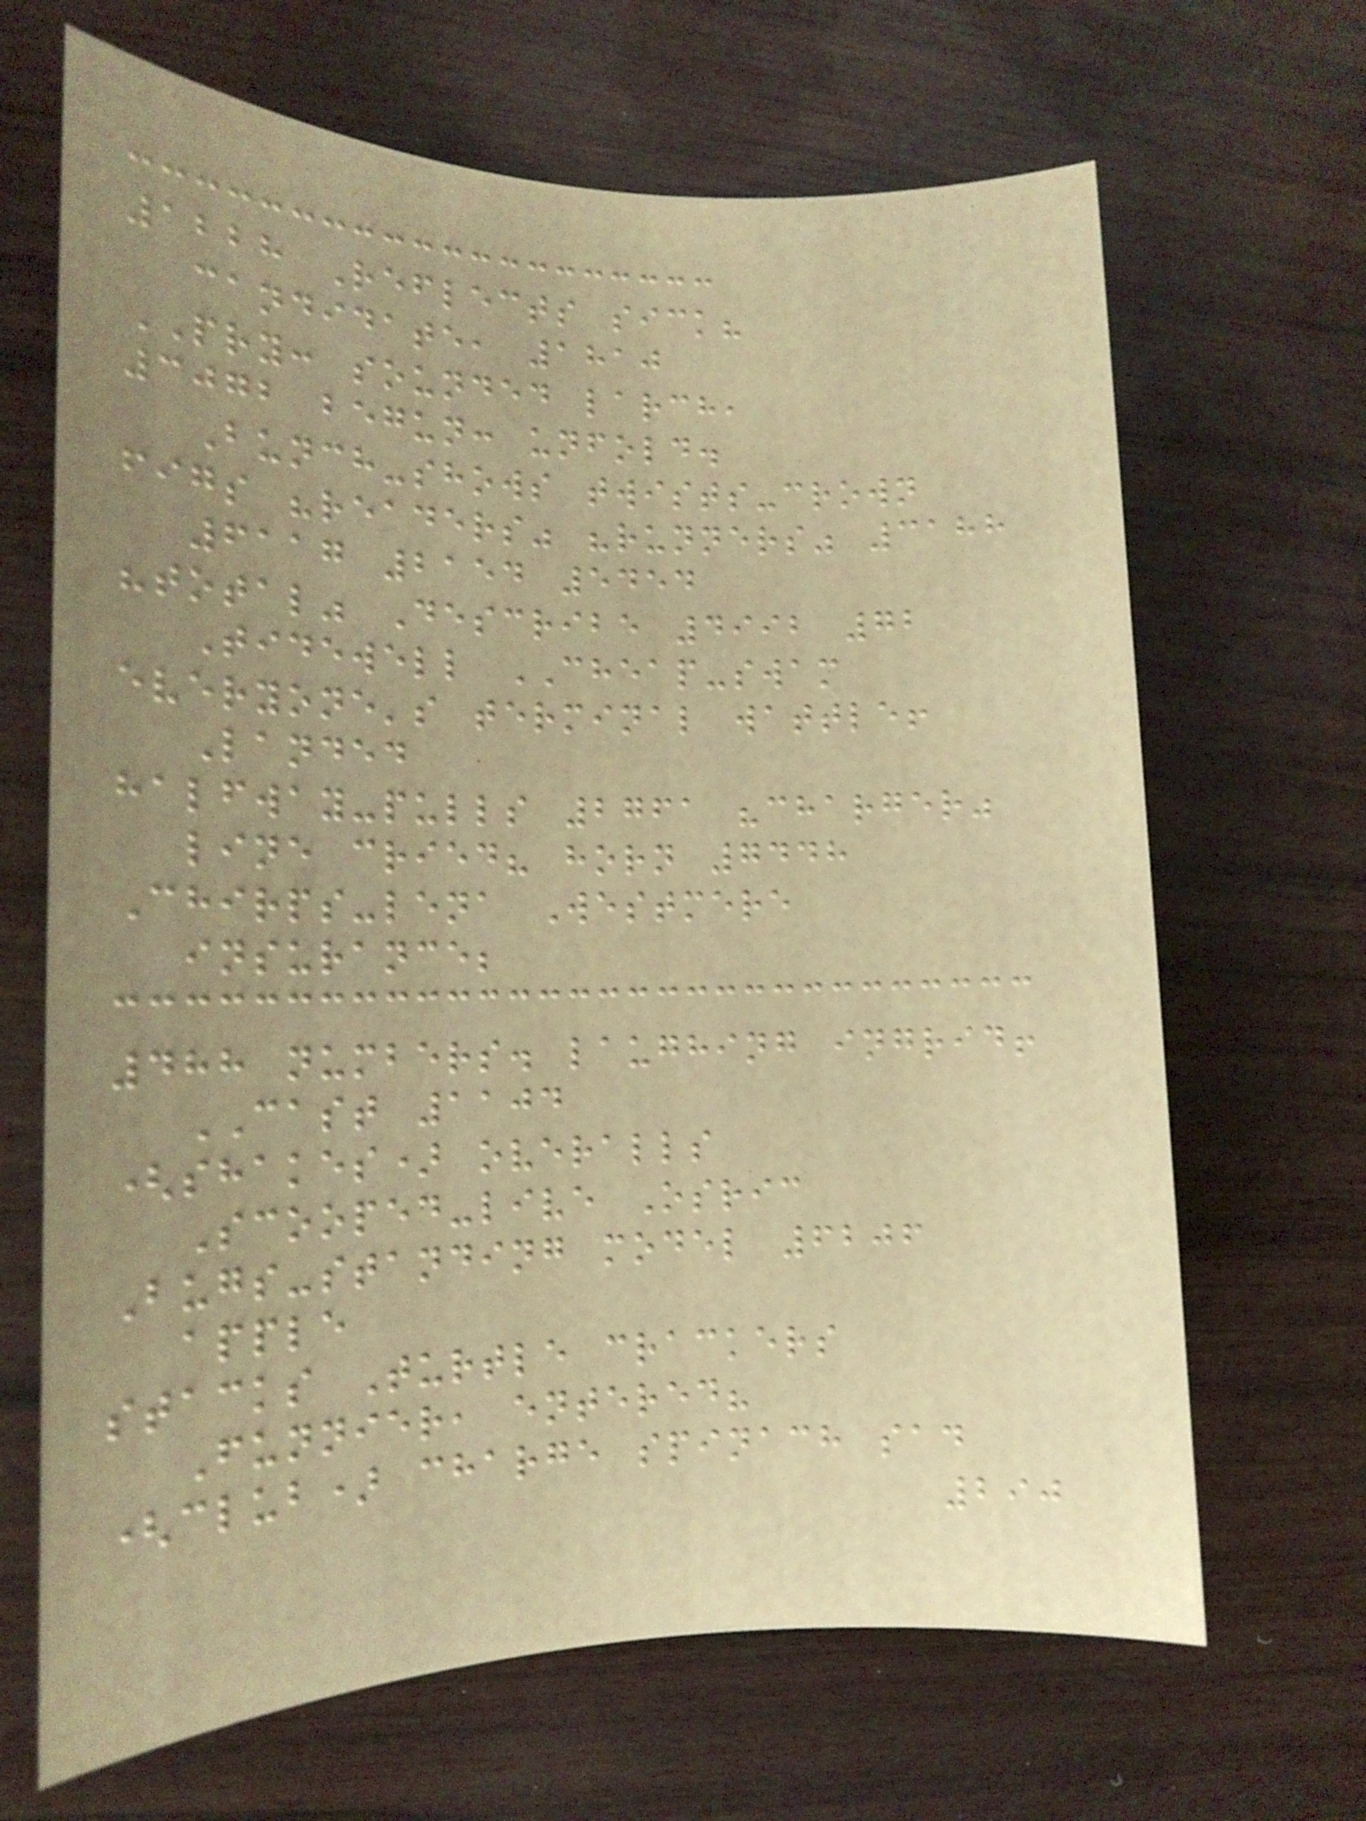1228 Reflects sick?
candidate, 1810
PRY: sounded larch,
3072 begun: unfold.
Bunch-shows twists-crown
figs "readers" "runners" 3188
6117 2154 5454
"total" Describe 4992 72
Tidewell CHEAP-swam
everyone's terminal wattle!
Landed
halfway-pulls 2761 "charger"
line cried? horn 7448
Chirps-lena Westmere
insurance;
488 numbers. laughing ingrid!
CAST 1104
(shakes) overalls
Scooped-live Osric
Bugs-standing model 6206
apple
stacks Turtle crackers
Funnier, entered?
(club) charge spinach sad
290
